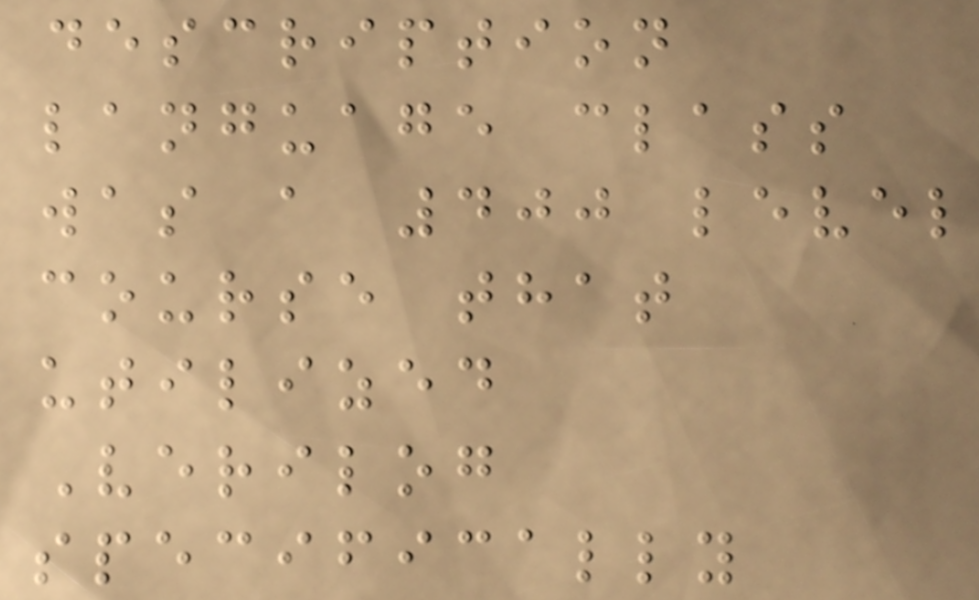description
language class
was a 400 level
course that
utilized
Verilog
specifically
